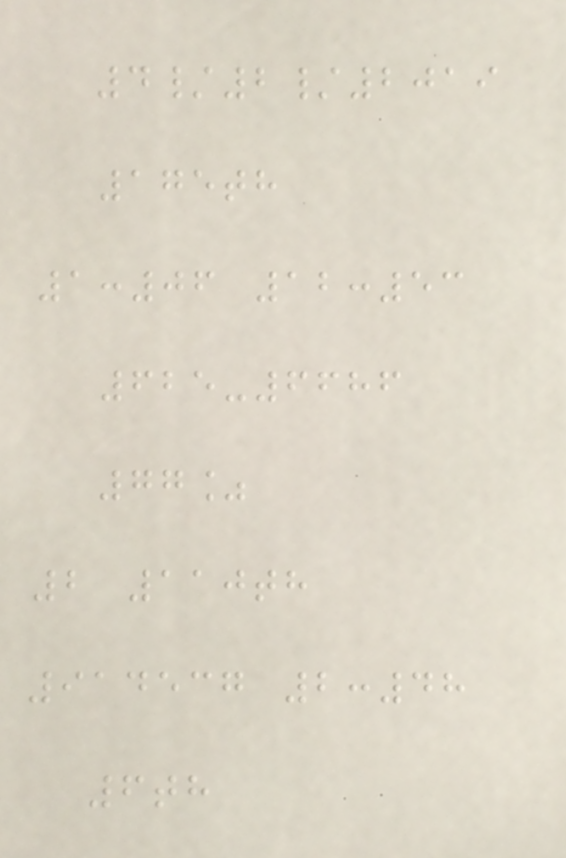4/2/2019
175th
1:06 12:53
625-6686
77%
2 110th
914537 2:48
6th
